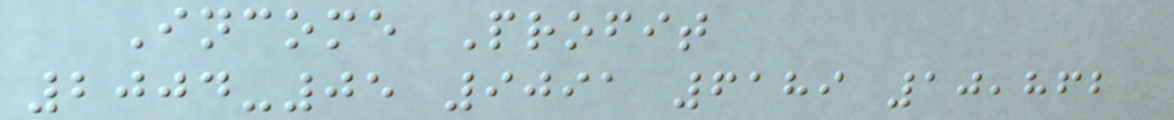Income Profit
2004-05 9091 6189 10,862
